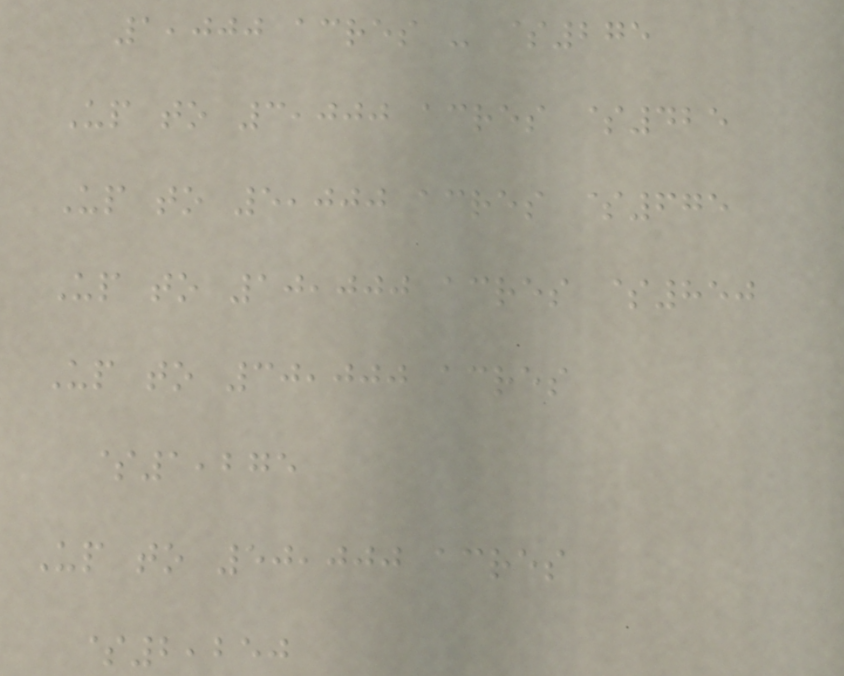1,000 acres - $275
Up to 3,000 acres $425
Up to 5,000 acres $675
Up to 10,000 acres $850
Up to 30,000 acres
$1,275
Up to 50,000 acres
$2,250
